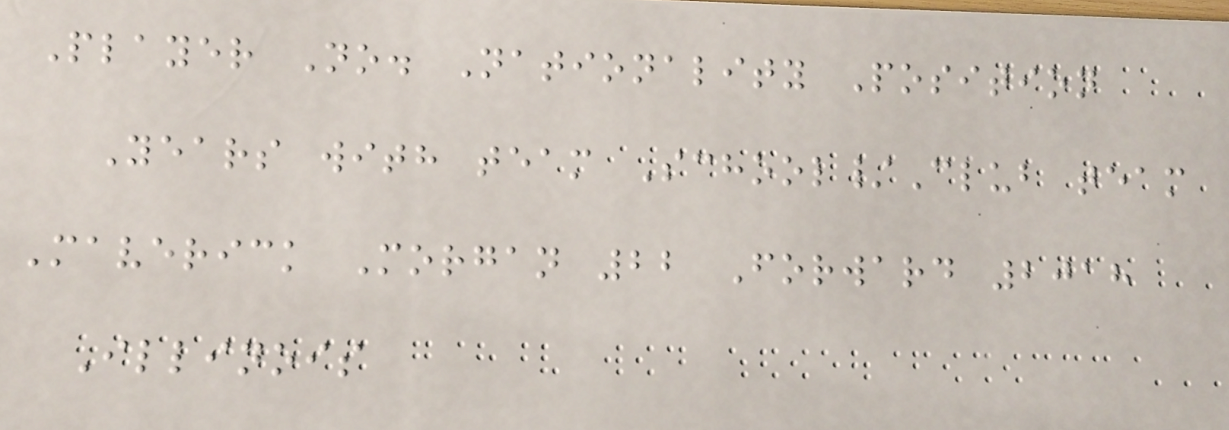Player No. Nationality Position
Years with team School/Club team
Maverick Morgan 22 Forward 2018
Illinois
